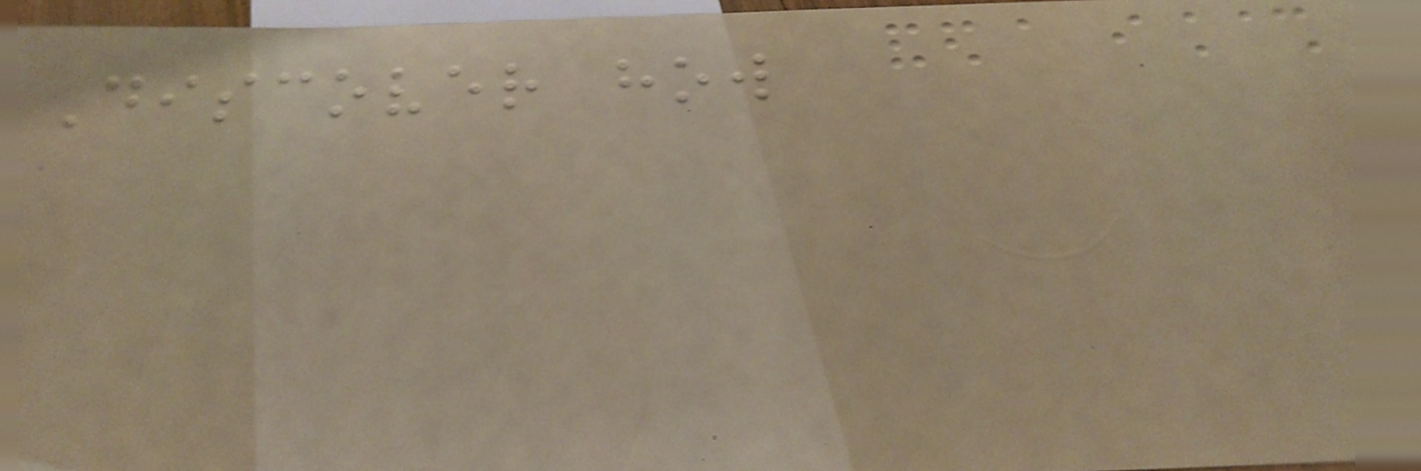Discover how
